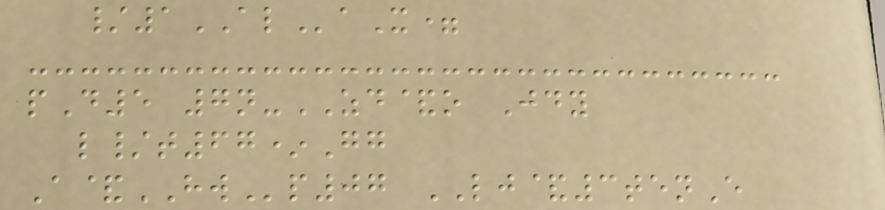/1ALaX=
pD5 7n-ZD&o Jdy
l/t67*Gg
A&HWp07 LJ&3tenE
